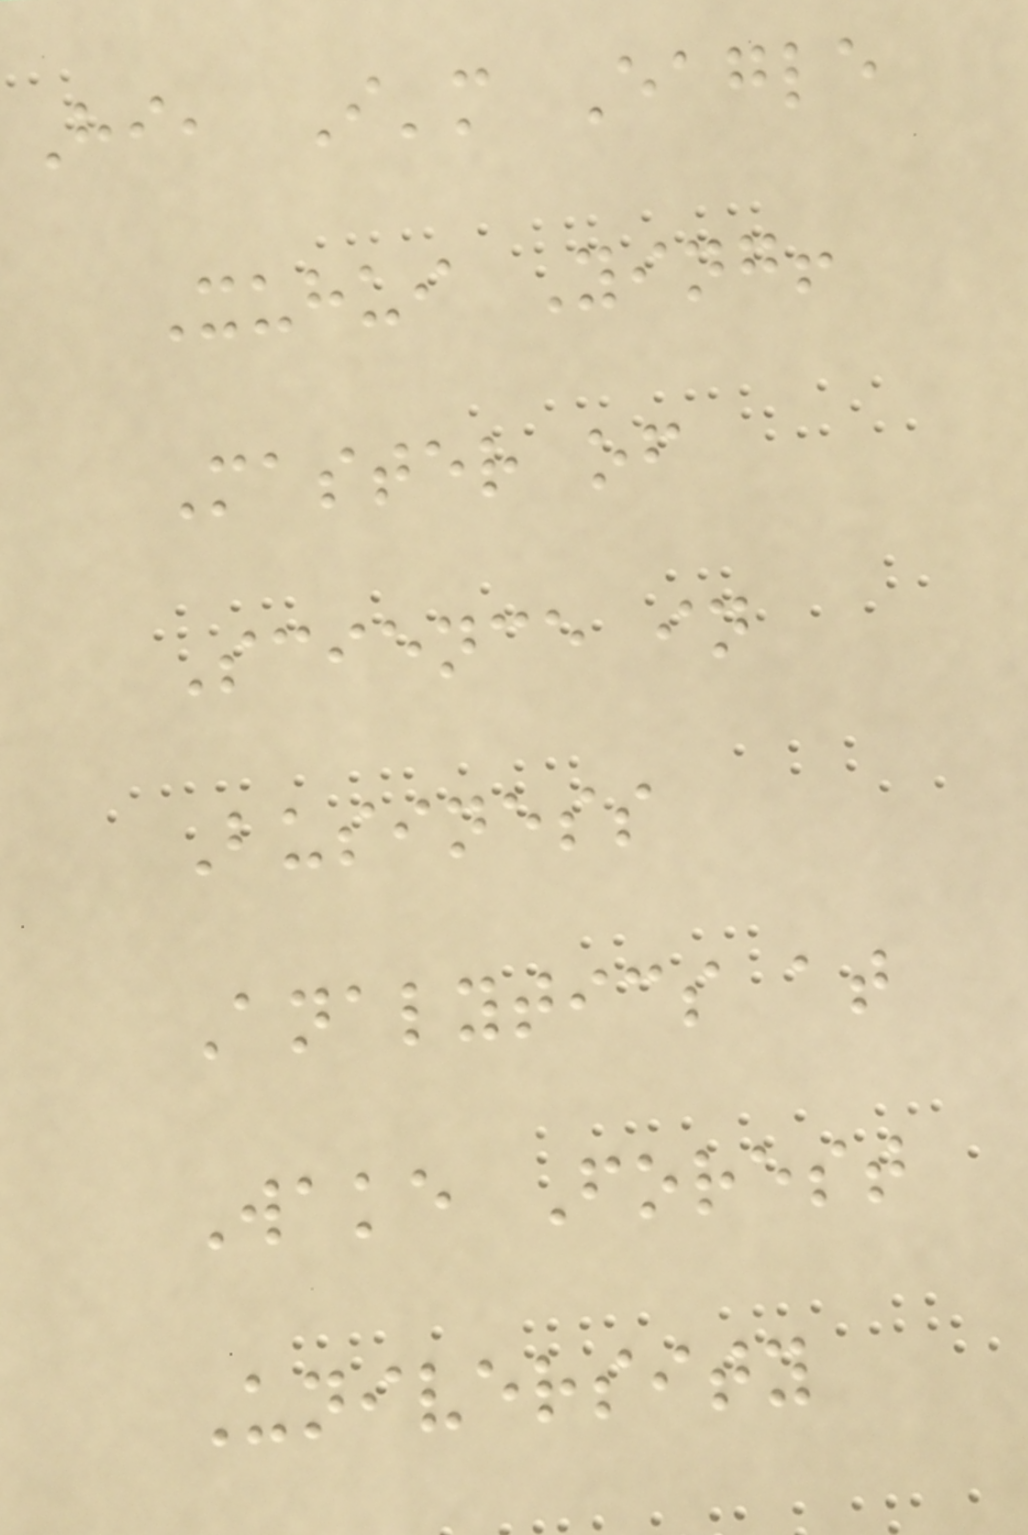Hi, I'm Eagle
Xuhui Ying!
Master of
Science in
Business
Analytics at
Wake Forest
University
